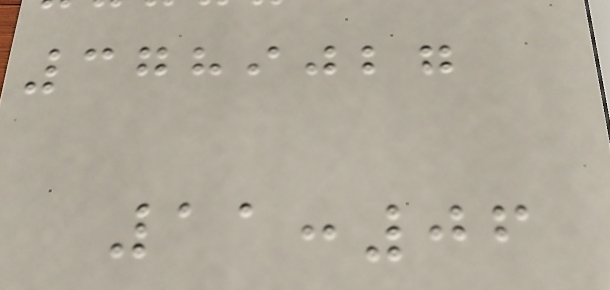3789027
11:06
